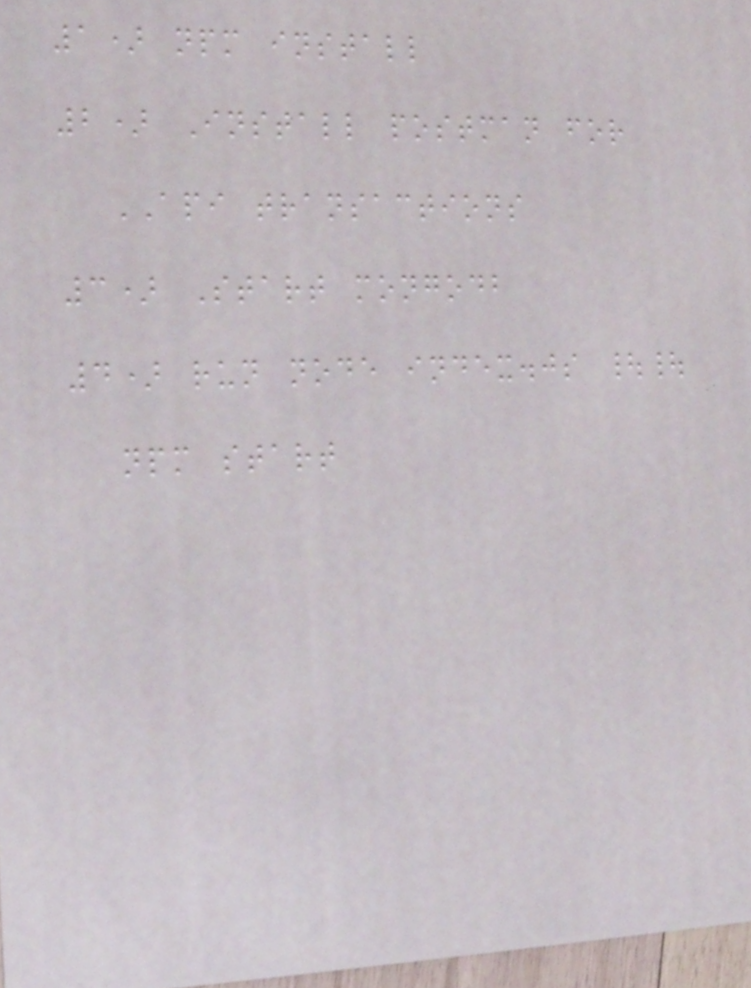1) npm install
2) Install postman for
API transactions
3) Start mongodb
4) run node index.js ||
npm start
